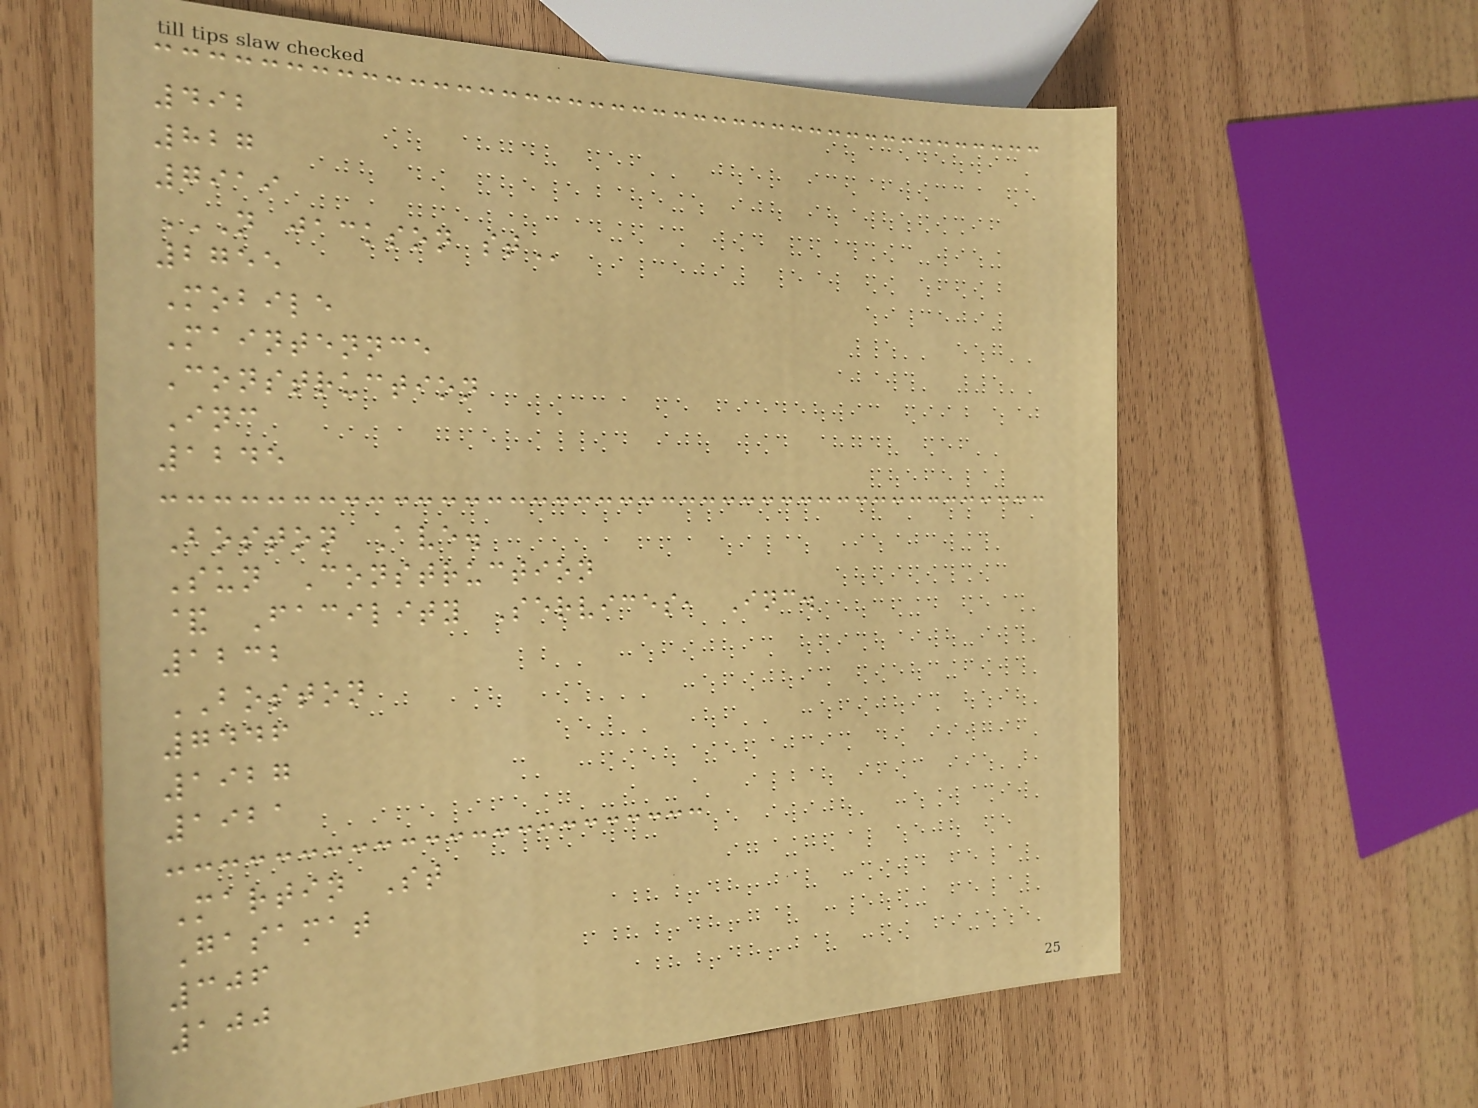492
827
7919
N JACKSON ST
2755
Mobile
Maintennce
Construction
Inc
1245
Boston Ave.
Sun Construction
& Facility Services, Inc.
1232
BOSTON
7446
1927
1921
Martin St
Gasamat
306
100
